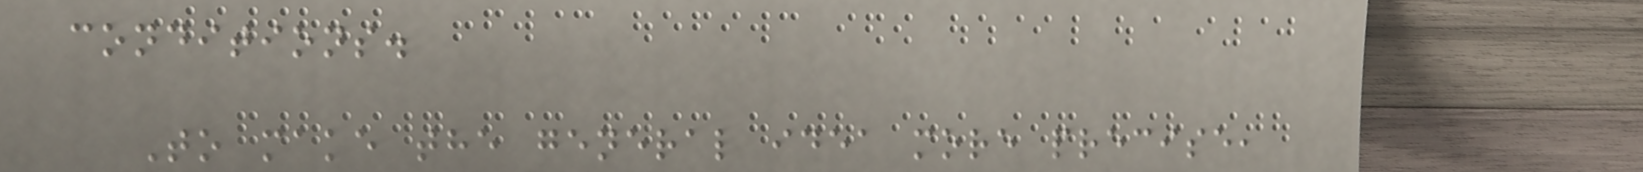conditions.
To make the general idea more precise,
